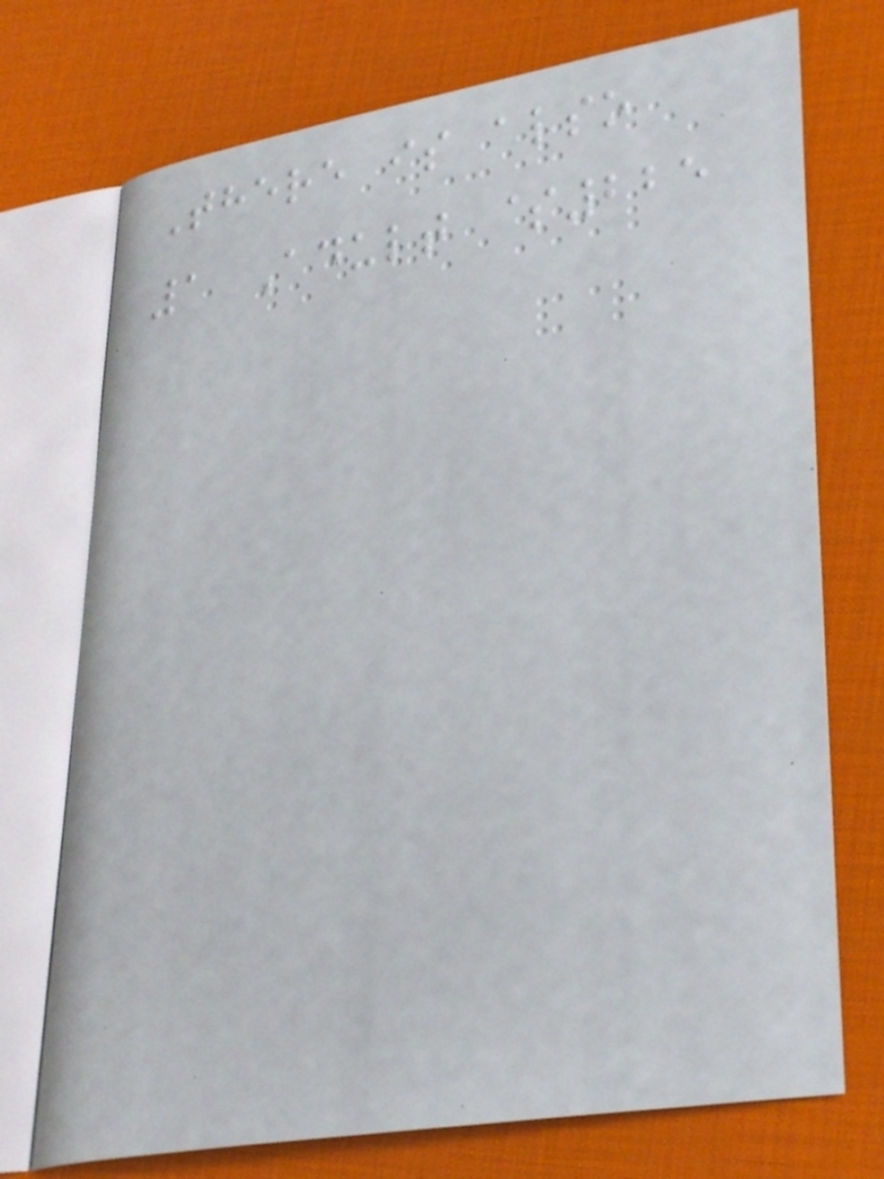There is also
1 Adult $225
